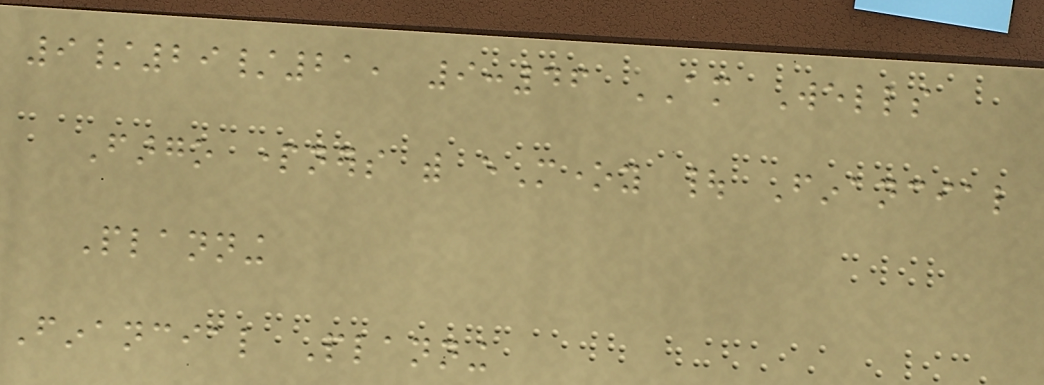9/29/21, 9:46 AM Wells
Fargo partners with eMoney | Financial
Planning
Financial Planning
